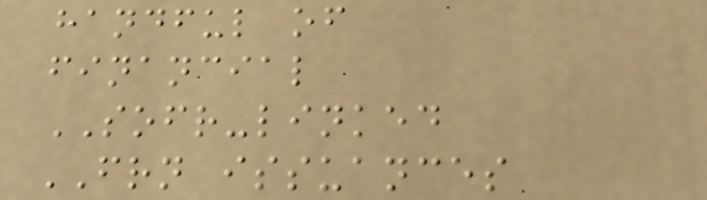handful of
financial
SOFR-linked
FRN issuances
